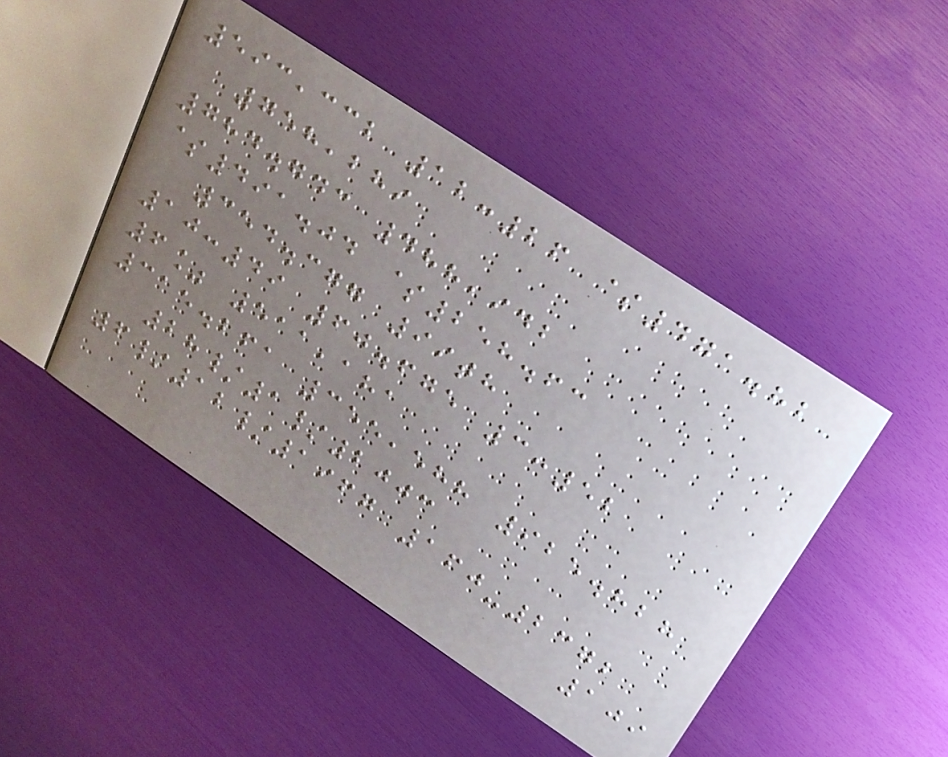593,332 12:26 $471.82
758,289
784.743 488,942
$491.04 $258.63
354.377 99th
10:49 60.675 3:52
6% 511,181
315.261 355,588 925.828
28/1/2003
6/12/1967 160-2372
109
